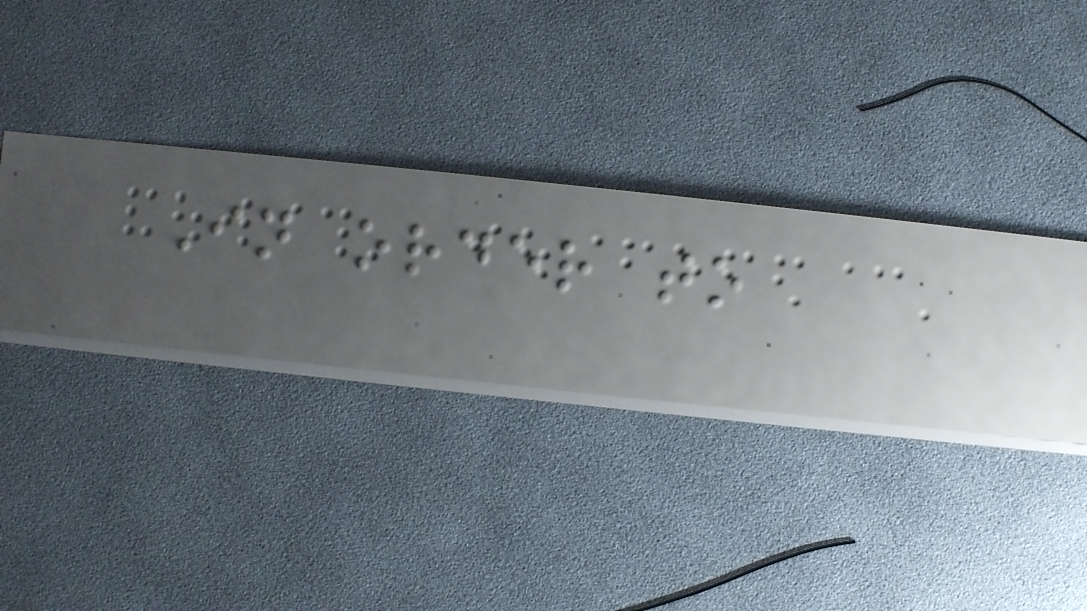In order to
